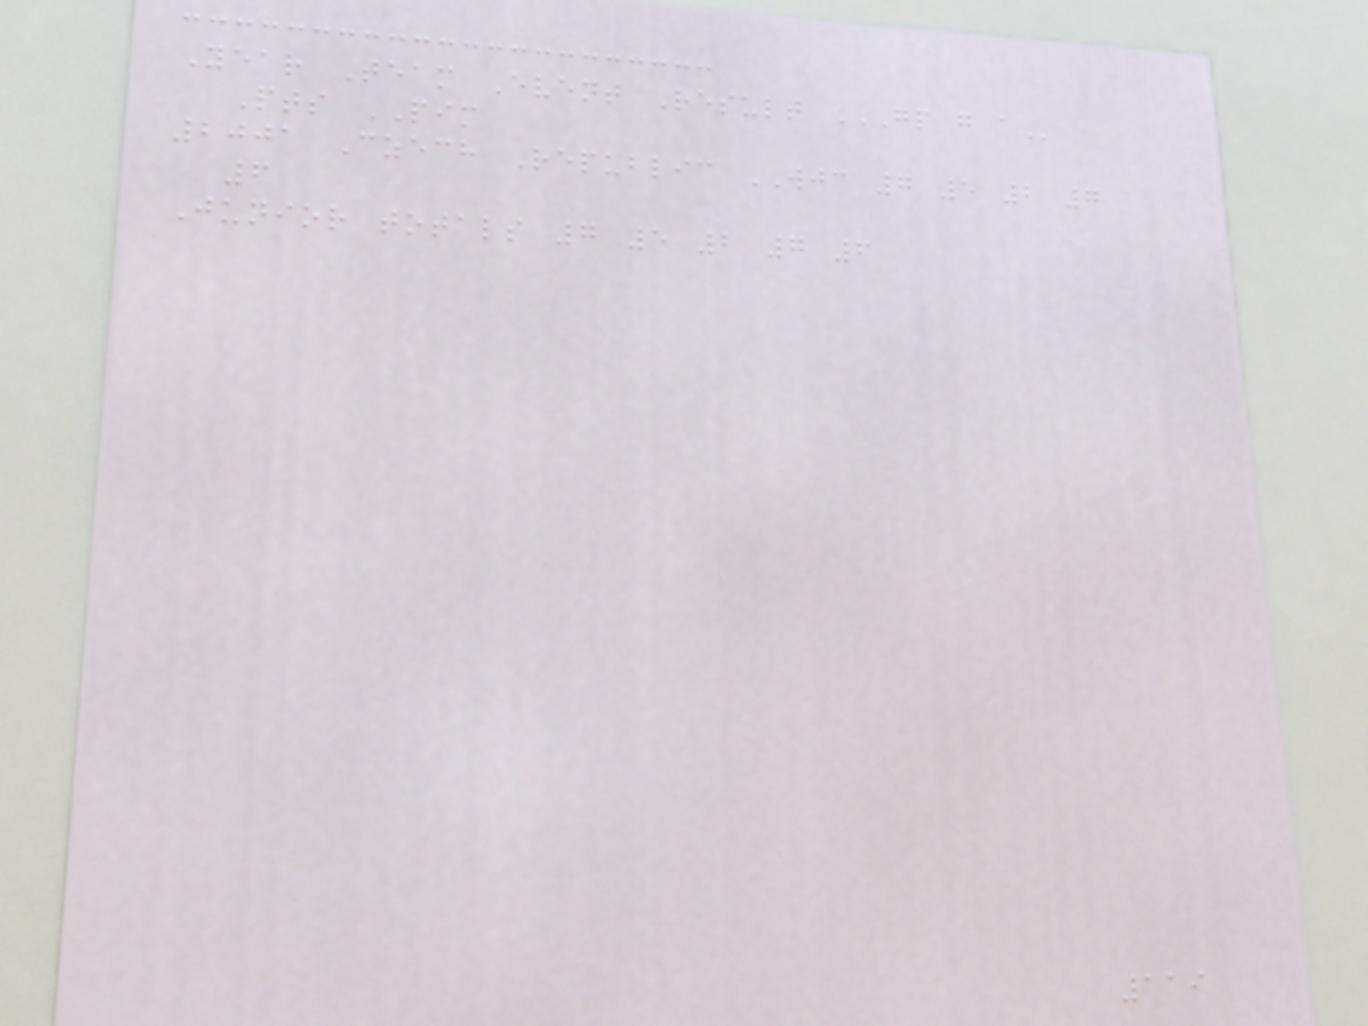Year Team Event Result GP G A
Pts PIM
2001 Czech Republic WJC 7 5 2 7
6
Junior totals 7 5 2 7 6
119
